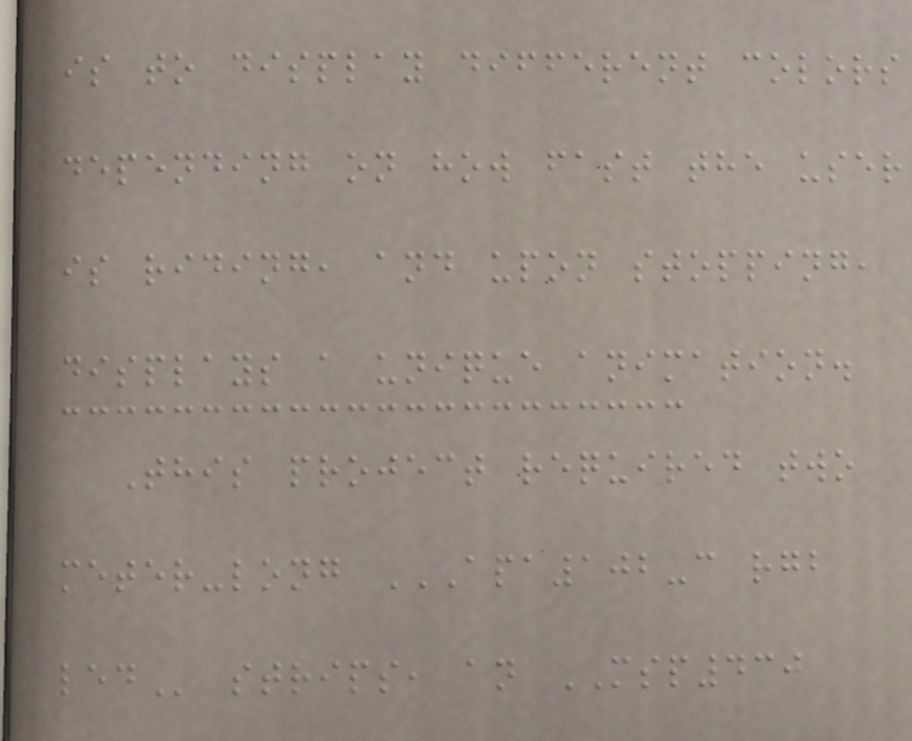is to display different colors
depending on how fast the user
is riding, and upon stopping,
displays a unique animation.
This project required two
meter-long APA102-C RGB
LED strips, an MSP430
